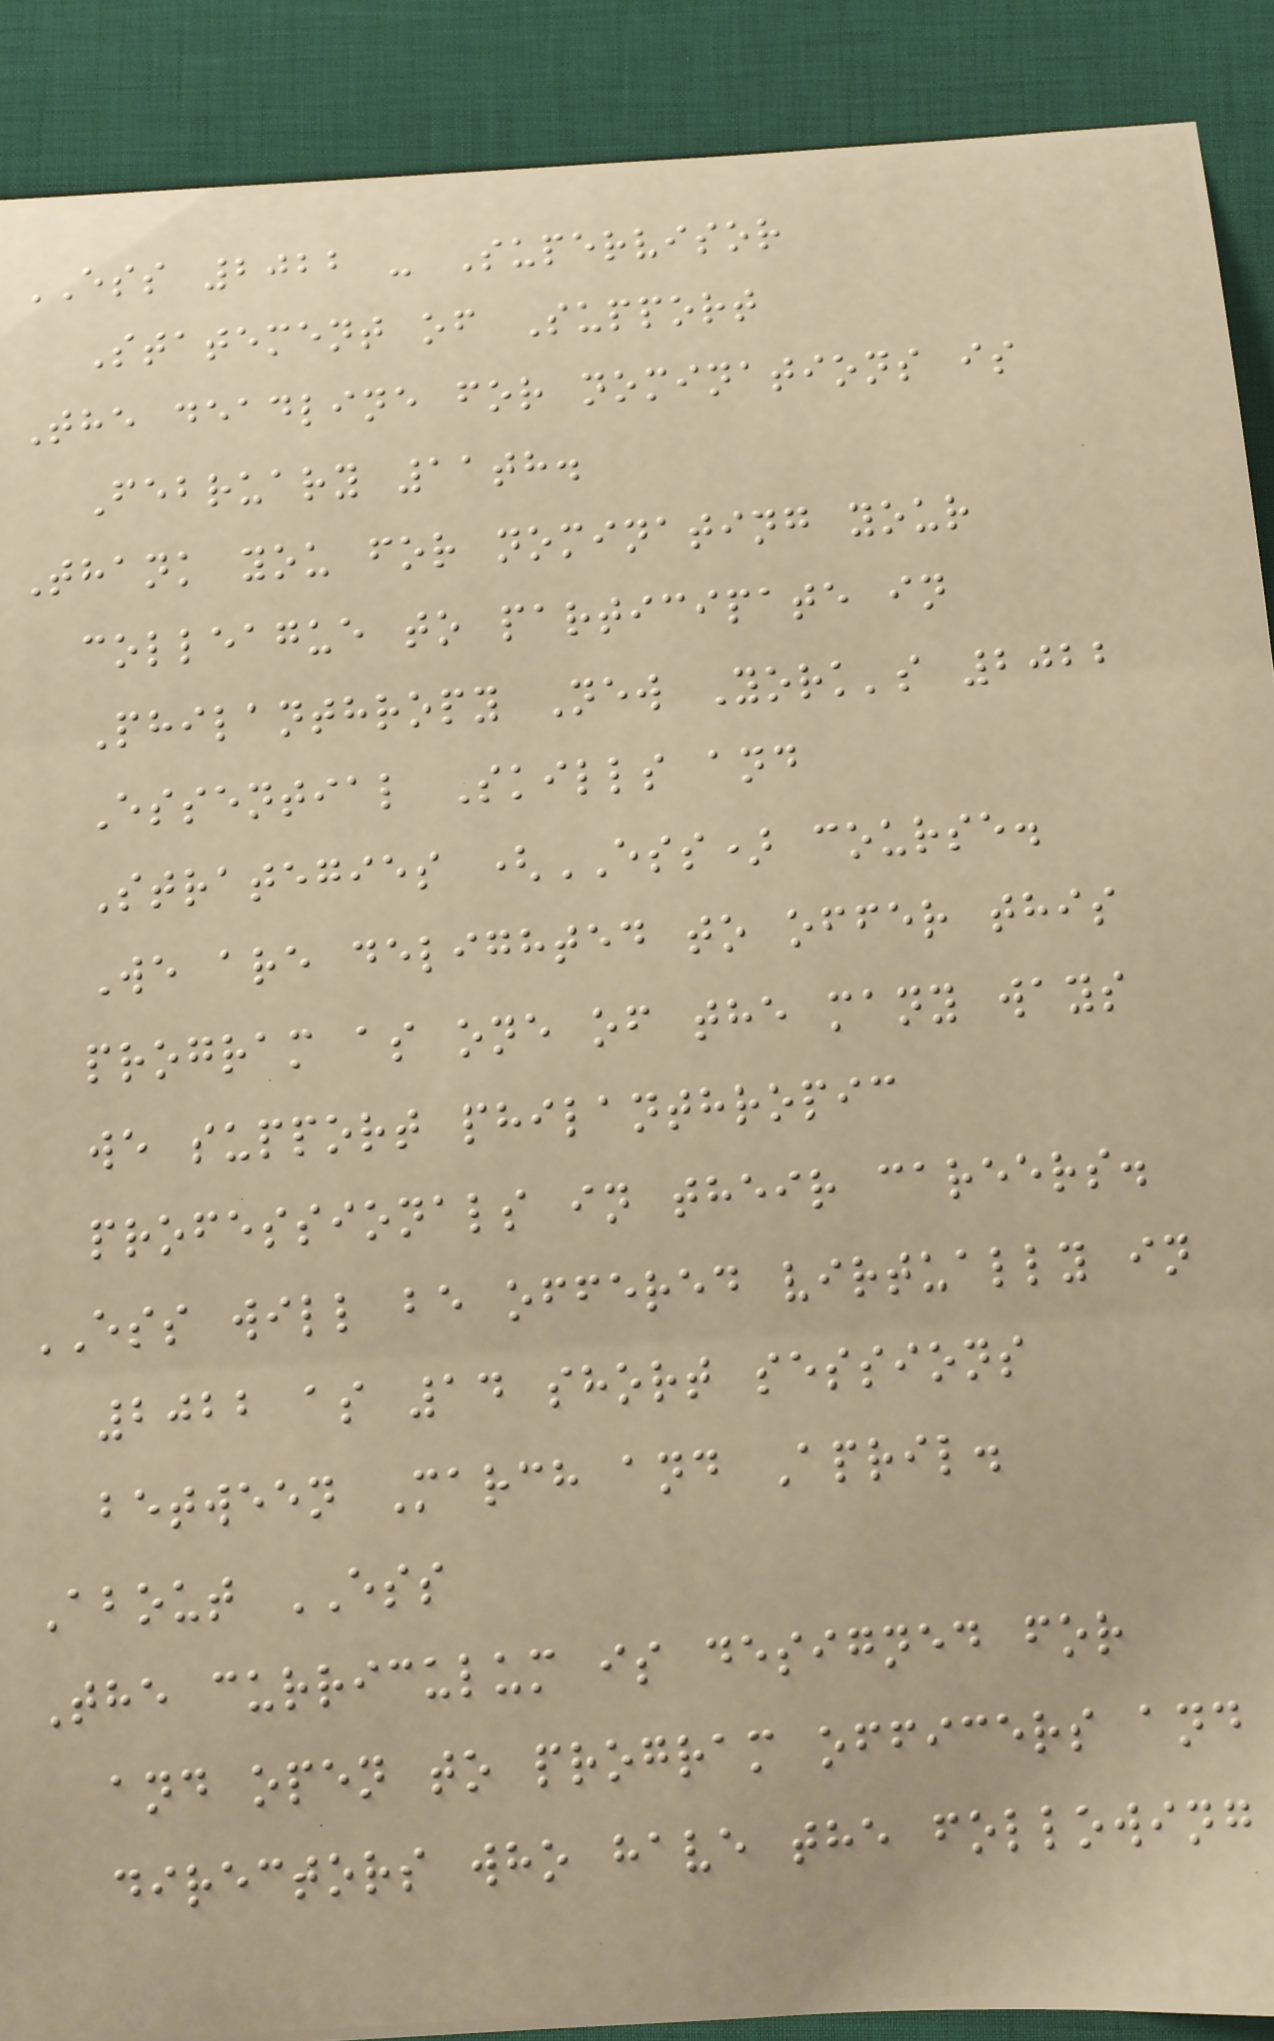ESS 2022 - Supervisor
Statement of Support
The deadline for nominations is
February 11th.
Thank you for nominating your
colleague to participate in
Philanthropy New York's 2022
Essential Skills and
Strategies (ESS) course.
We are delighted to offer this
program as one of the many ways
we support philanthropic
professionals in their careers.
ESS will be offered virtually in
2022 as 14 short sessions
between March and April.
About ESS
The curriculum is designed for
and open to program officers and
directors who have the following
